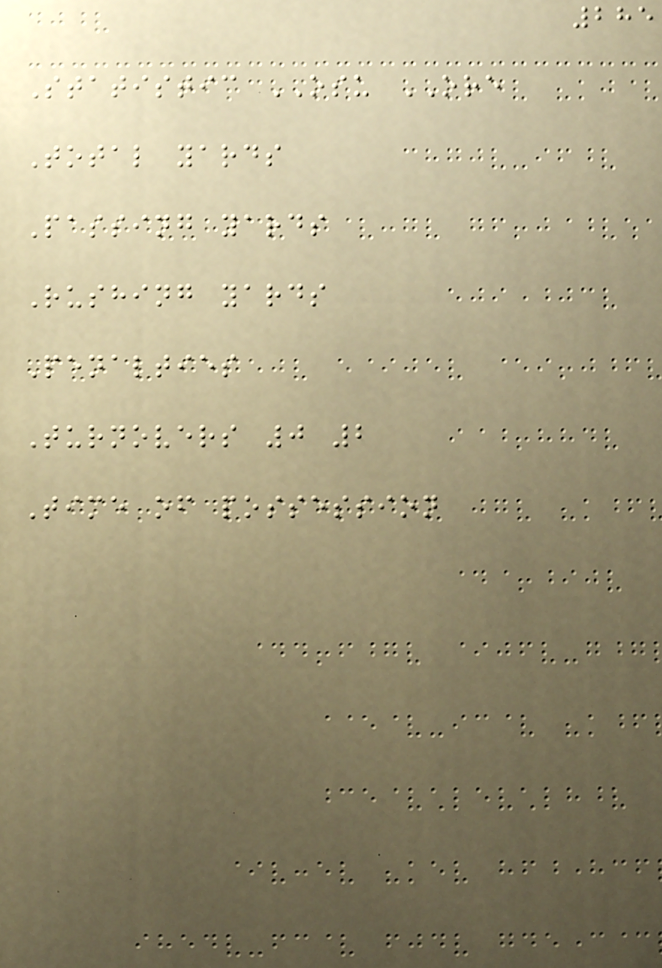285
Statistic OSU ORE
Total yards
Passing yards
Rushing yards
Penalties
Turnovers 0 2
Time of possession
